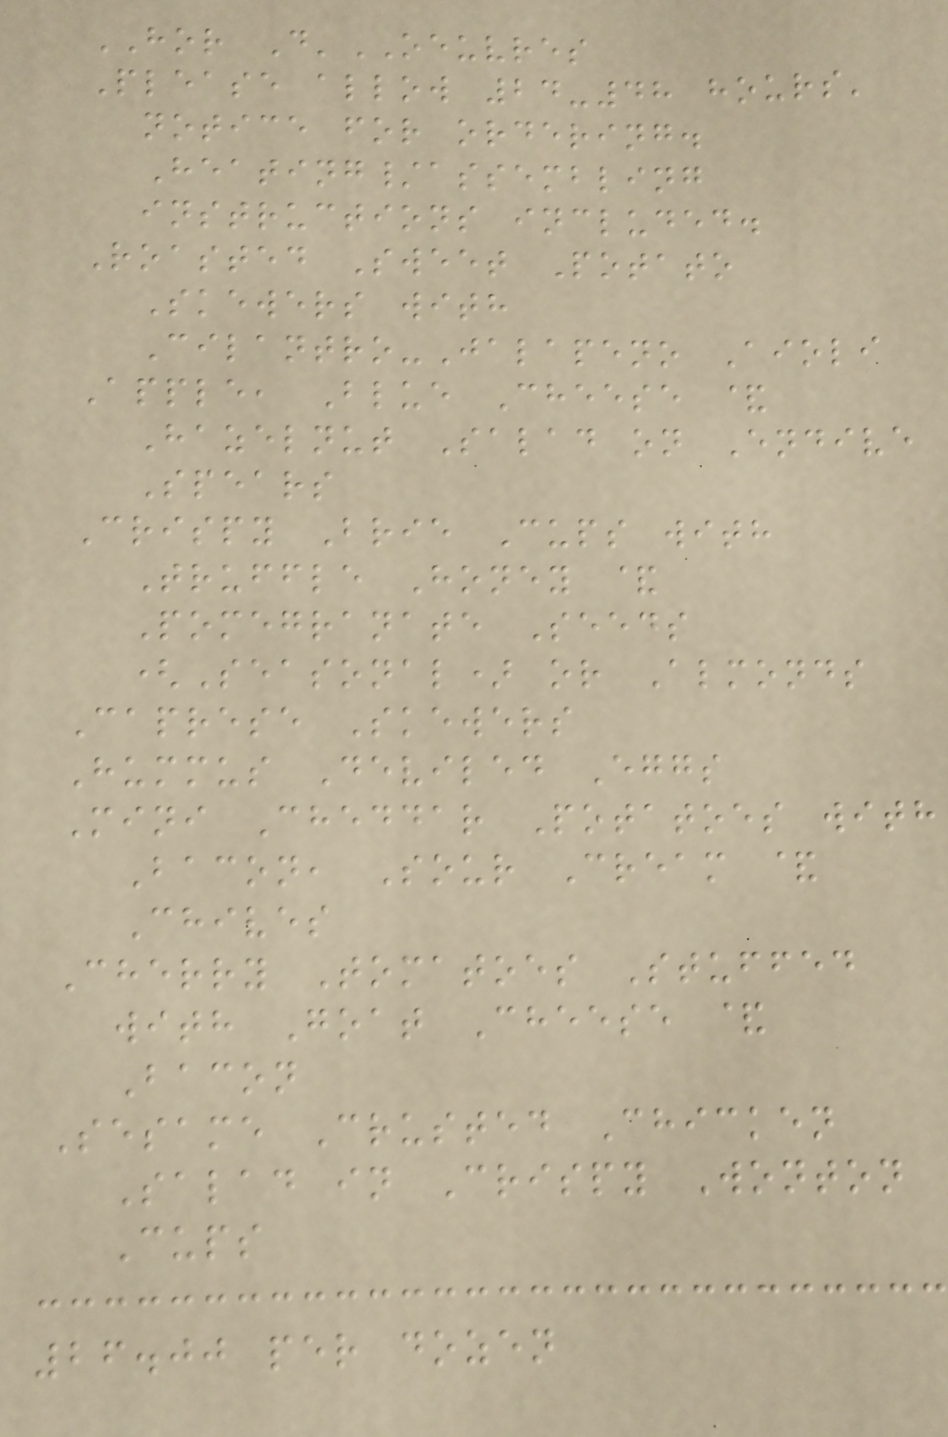HOR D'OEUVRES
Please allow 24-48 hours'
notice for ordering.
Heating/assembling
instructions included.
Roasted Sweet Potato
Skewers with
Cilantro-Jalapeno Aioli
Apple, Blue Cheese &
Hazelnut Salad on Endive
Spears
Crispy Brie Cups with
Truffle Honey &
Pomegranate Seeds
(Seasonal) or Almonds
Caprese Skewers
Hummus Deviled Eggs
Mini Cheddar Potatoes with
Bacon, Sour Cream &
Chives
Cherry Tomatoes Stuffed
with Goat Cheese &
Bacon
Sesame Crusted Chicken
Salad in Crispy Wonton
Cups
26.00 per dozen
